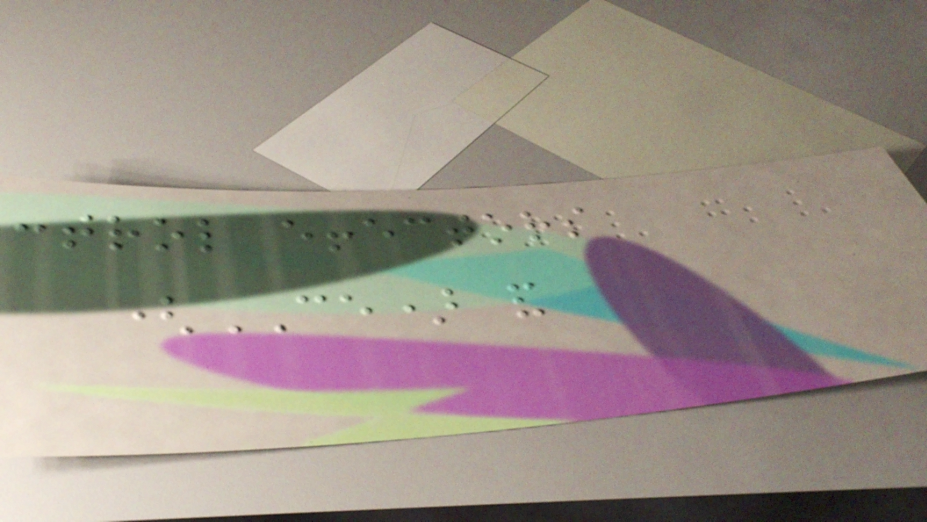control effectors
(CE) and
